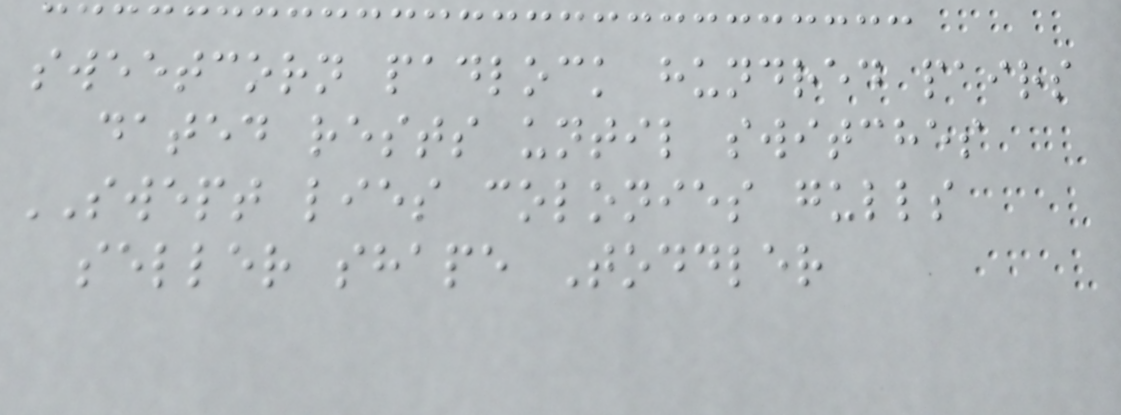sweetcorn padlock hundred pairs
dated rests until switches
SWEPT lies colonies gulls
seller shape Toddler
